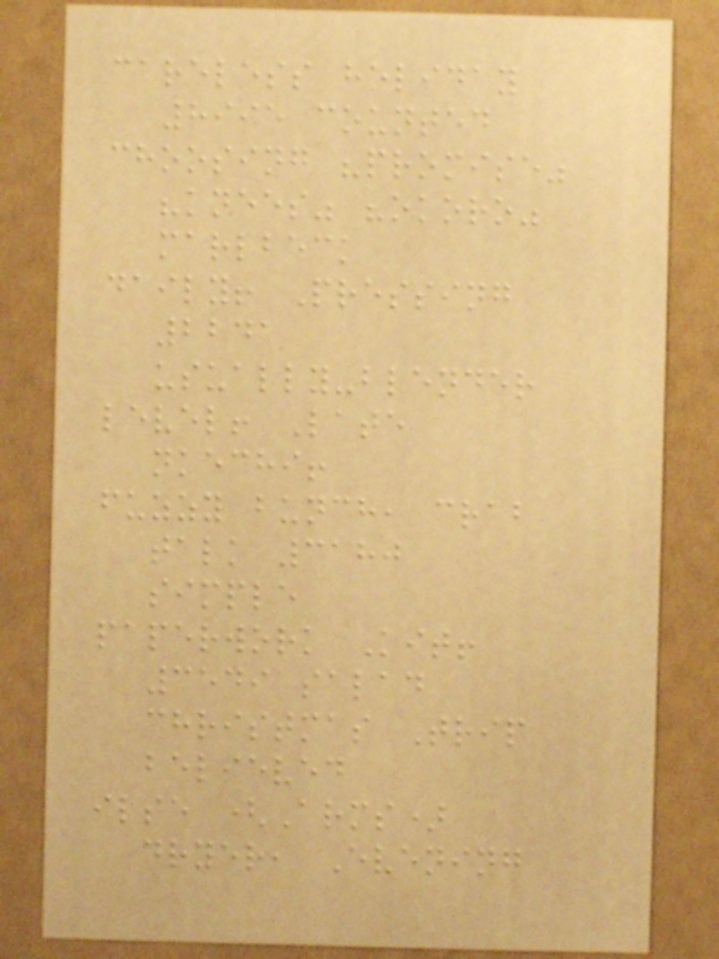careless holiday
8995 counted
choosing "promise"
"knees" "okoro"
marlbeck
daily! Pressing
2241
usually-blender
level! Late
nkechi!
fuzzy bunch, crab
talk 3180
simple
paperwork Kit!
3549 salad
christmas Trip
believed
ilse (Arms)
dryer, Evening
